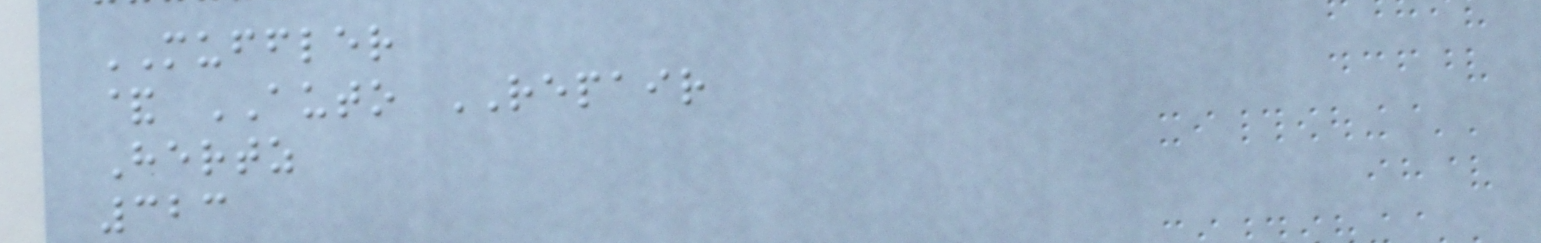MUFFLER
& AUTO REPAIR
Hertz
323
